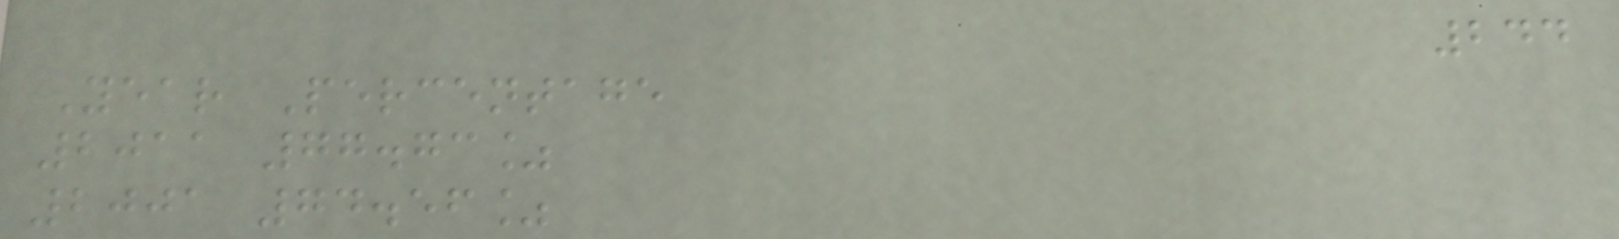244
Year Percentage
2011 77.73%
2001 74.56%
